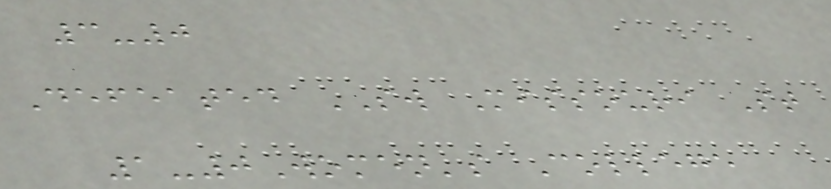3-0
Defeated SW Missouri St
1-0Women's College
